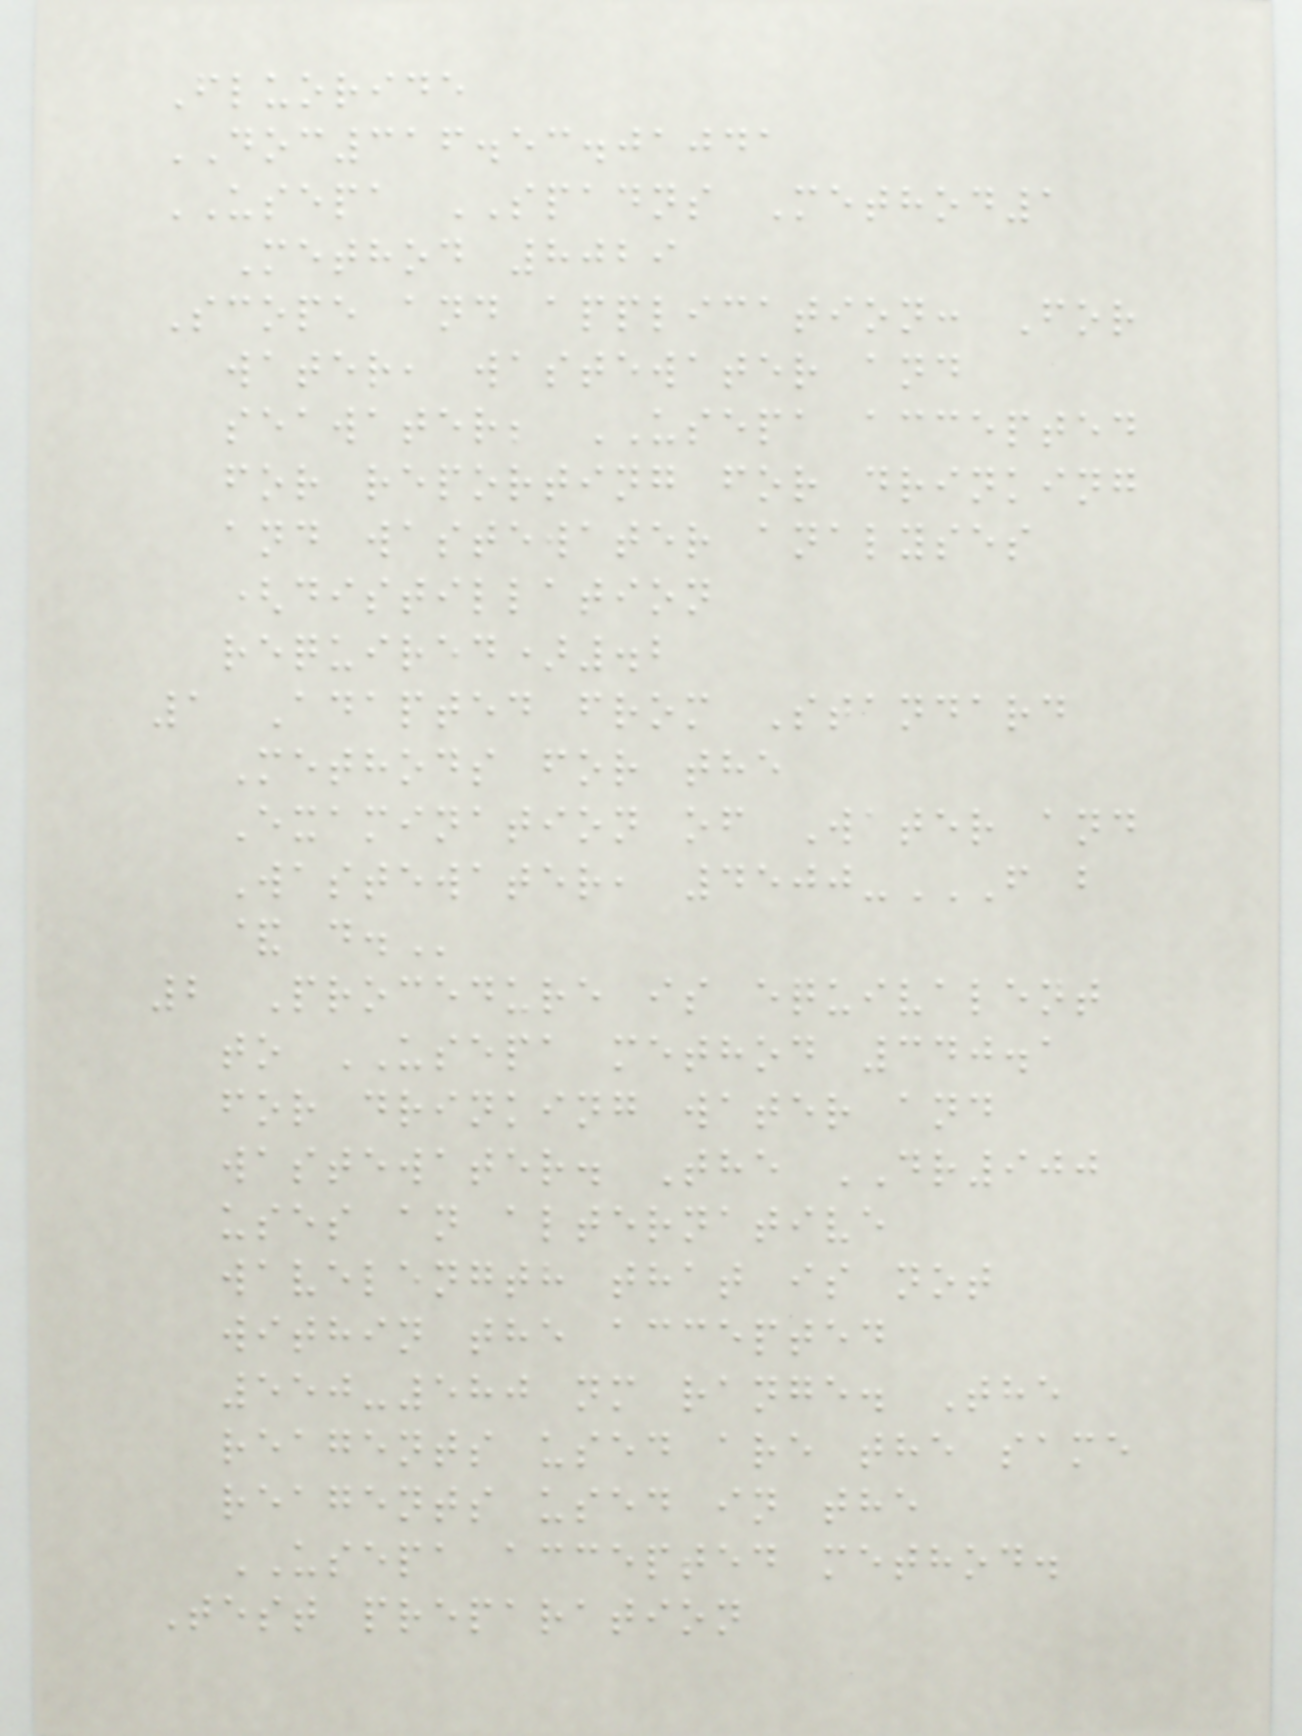Fluoride
DOC316.53.01041
USEPA SPADNS Method1
Method 8029
Scope and application: For
water, wastewater and
seawater; USEPA accepted
for reporting for drinking
and wastewater analyses
(distillation
required).2
1 Adapted from Standard
Methods for the
Examination of Water and
Wastewater, 4500-F B
& D.
2 Procedure is equivalent
to USEPA method 340.1
for drinking water and
wastewater. The DR900
uses an alternative
wavelength that is not
within the accepted
550-580 nm range. The
reagents used are the same
reagents used in the
USEPA accepted method.
Test preparation
